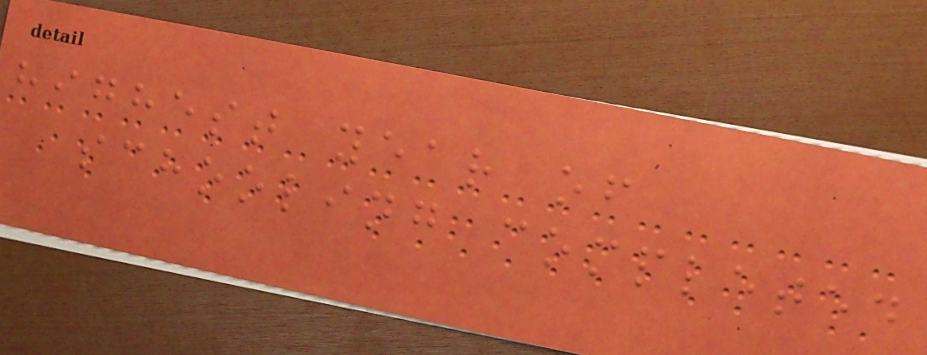highest year of
schooling completed
